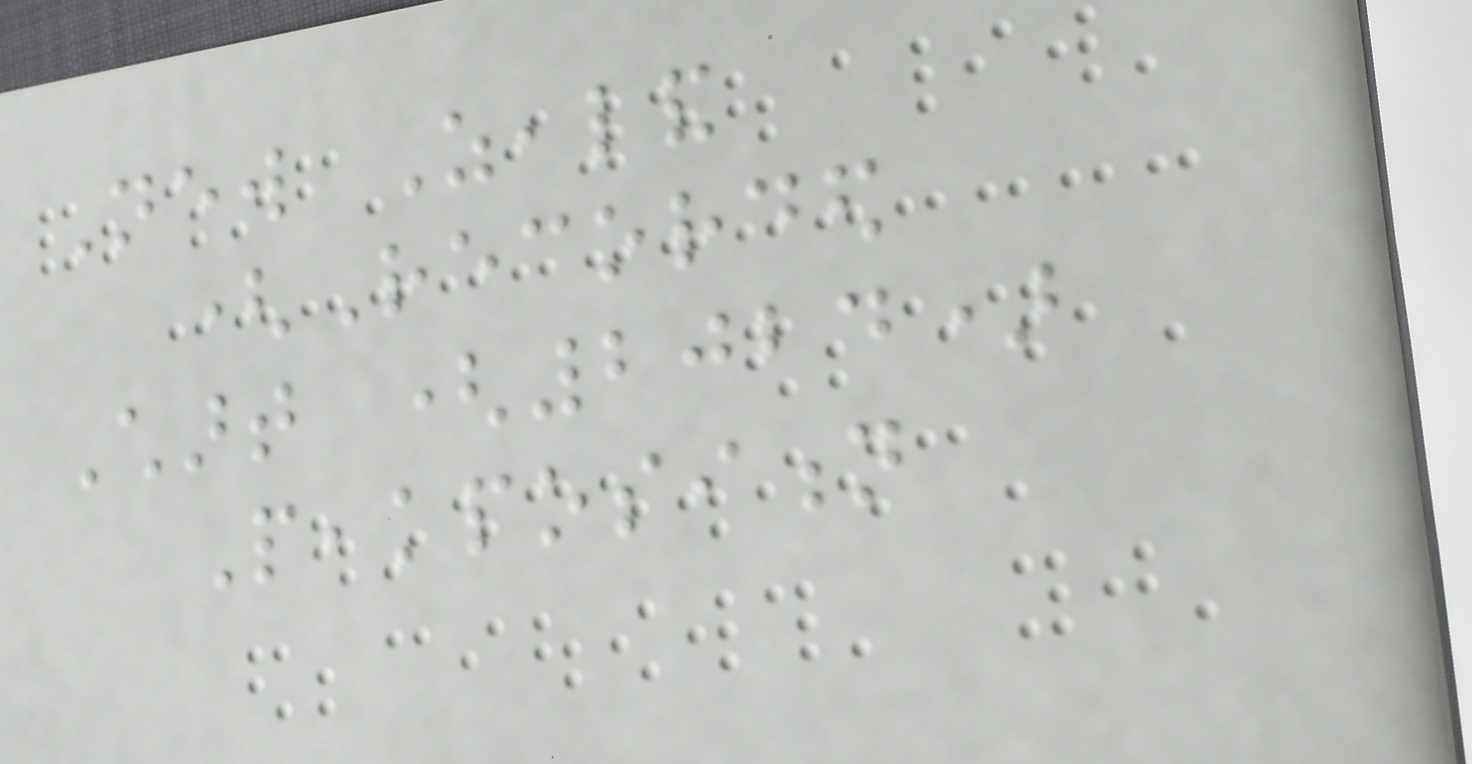New Zealand
(Recorded
Chart (2024)
Peakposition
